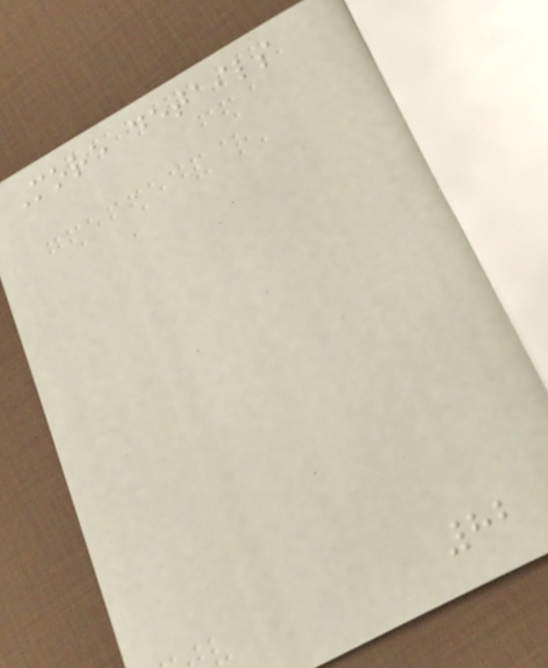More details
82
